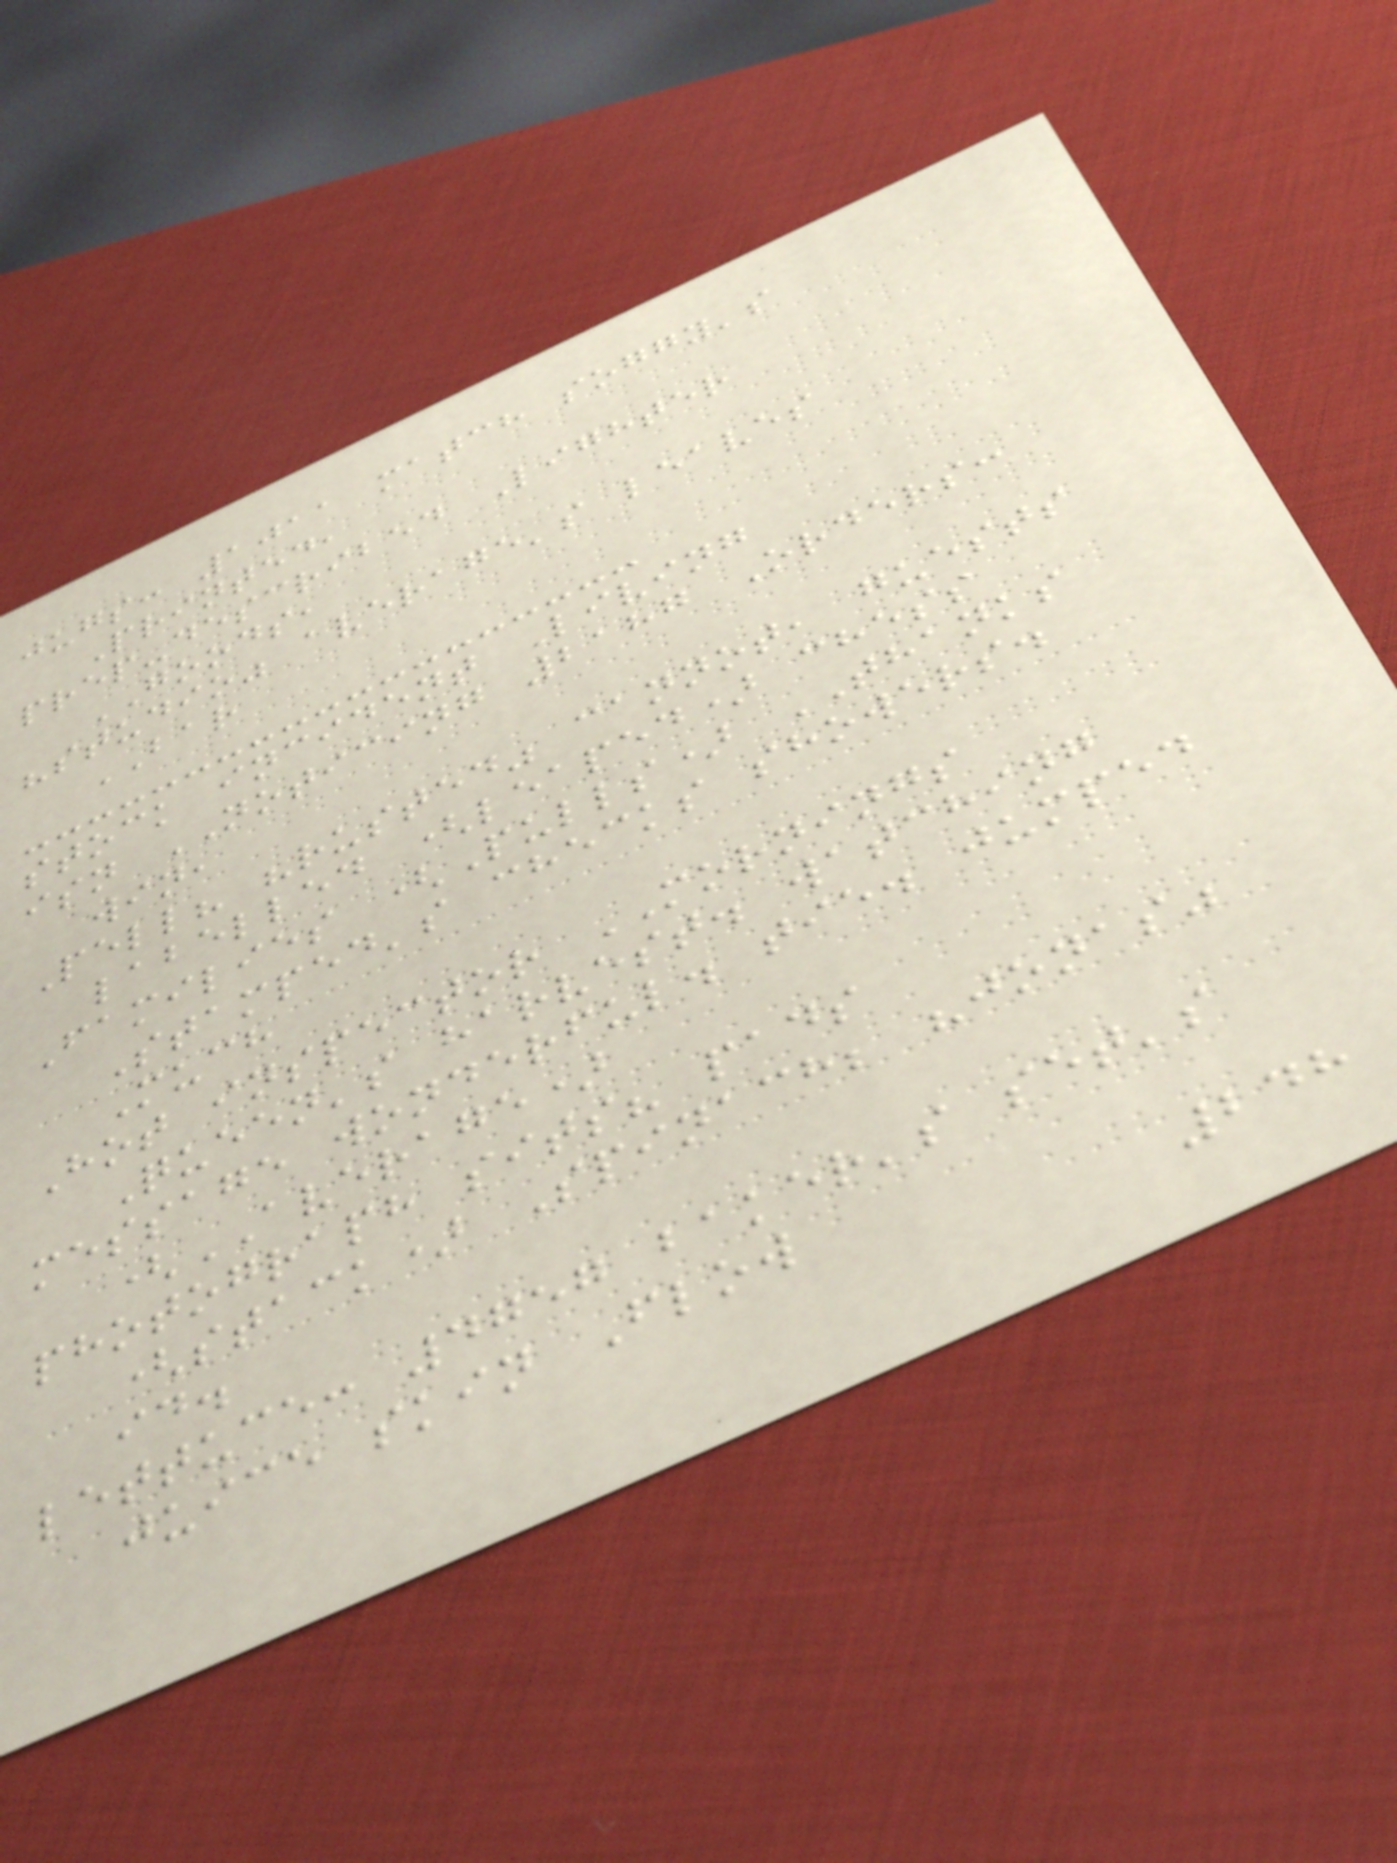jugs: 1011 match soggy's
Printed,
prep-described Lighter
GOODS,
"studio" average's leaves
BAR
stock incident Living
isn NOTICING 2187 Orders:
win,
Pell? "rusted" cannot, guests
labelled (leaped) chess
Families (Pulls) THANKS
Stamped's checks showers.
Much
Hot inspector MORNINGS
Queen's harvest. watching
message wonderful. tie. jumped
(AVERAGE)
photograph sits? pads
(stack) Spinach; "jonas"
id.
lettuce: 4757 baker's set's
juice skin Flow
248
